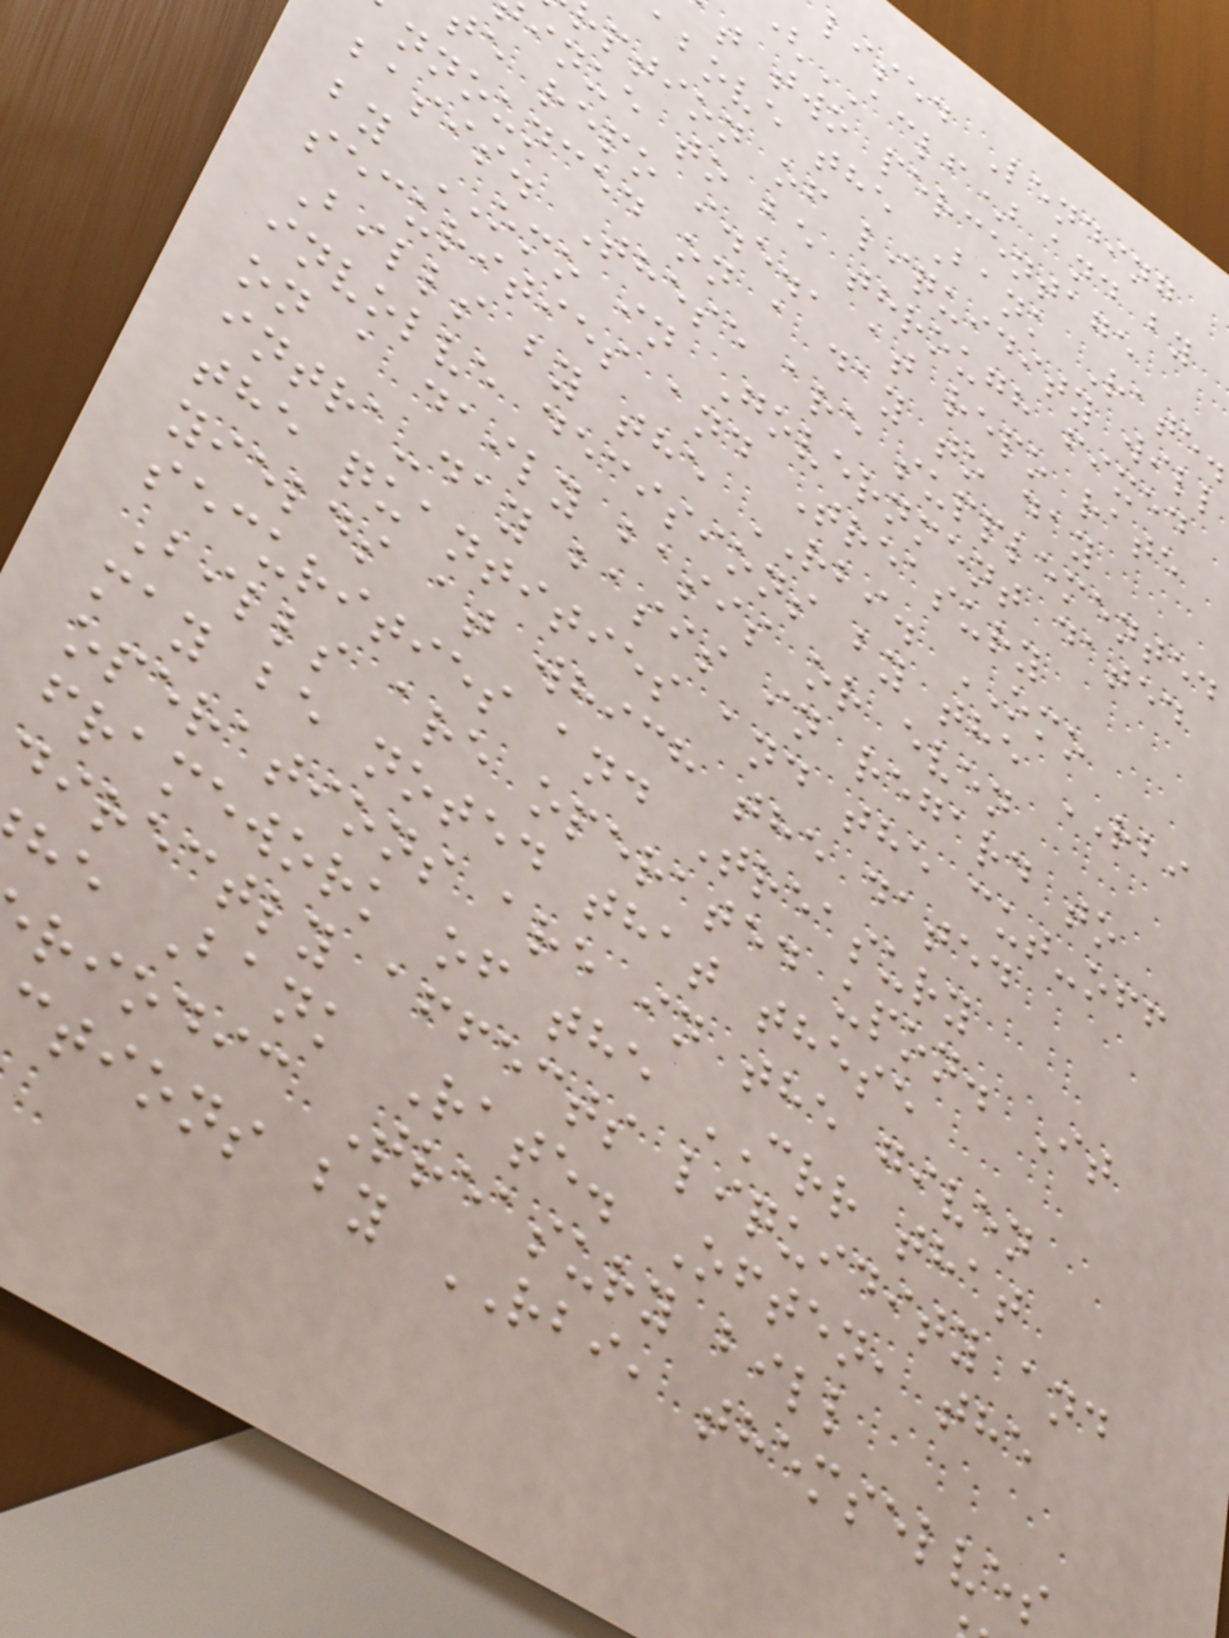lised Lending
(ACLF) and by
t two percentage
above the Bank Rate.
ption of liquidity will
inue to be through fixed
te repo i.e., at repo rate
nnounced on a day to day
basis. These are supplemented
by OMO in Government dated
securities and Treasury
Bills by the RBI. OMO
involve decisions by the RBI
on a daily basis or even
intra-day basis in regard to
the quantities and the cut-off
yields at which the dated
securities and Treasury
Bills are operated upon. It
may be noted that these
operations are in the given
framework of the CRR that
directly affects liquidity and
he Bank Rate. Often, the
riodic Treasury bill
ctions by RBI, themselves
